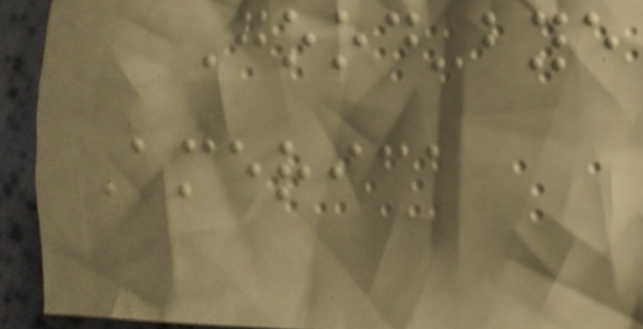Good-bye
America
